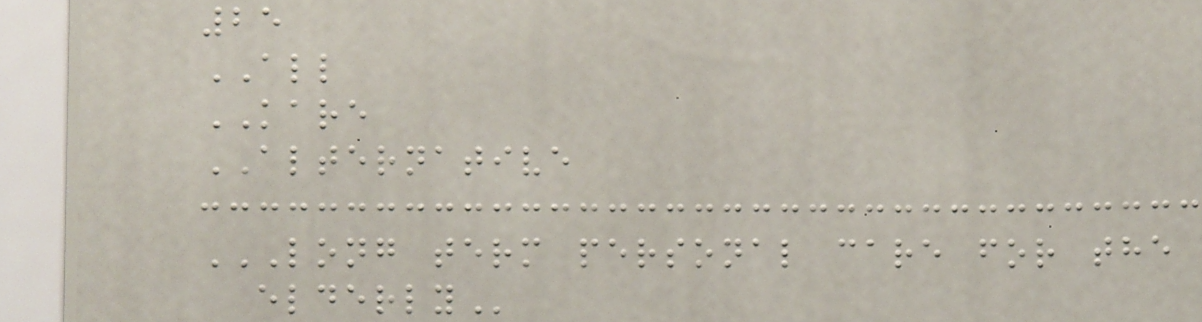25
ALL
KARE
ALTERNATIVE
LONG TERM PERSONAL CARE FOR THE
ELDERLY
